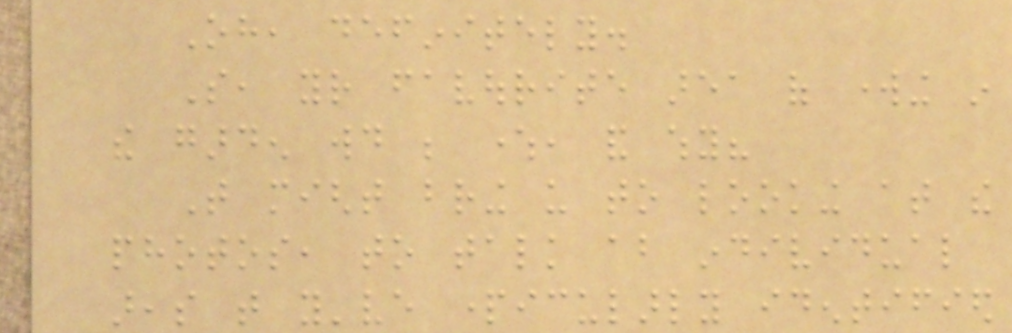Oh, definitely.
So, your favourite area of working in
the garden would be where, and why?
That might bring us to looking at the
photos, to talk about individual
areas that you've particularly identified
